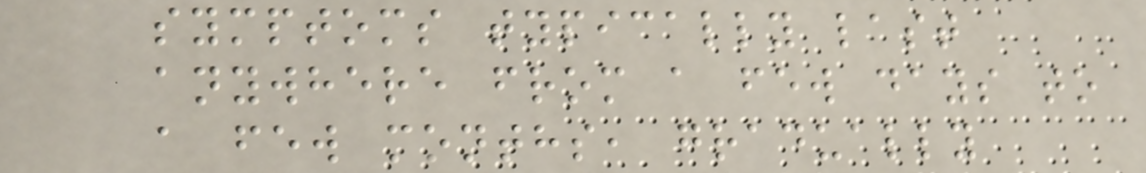symptoms typically last
anywhere from a few days to
a few months, gradually
